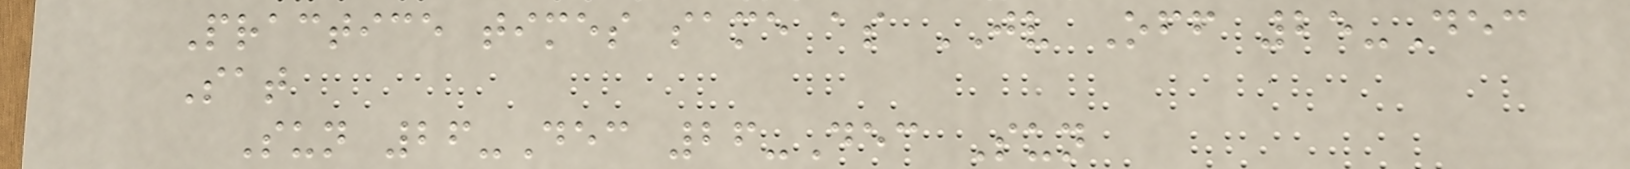Practice times same as JV Off 25-Dec
Sat
Sun 26-Dec 26-Dec Sun
